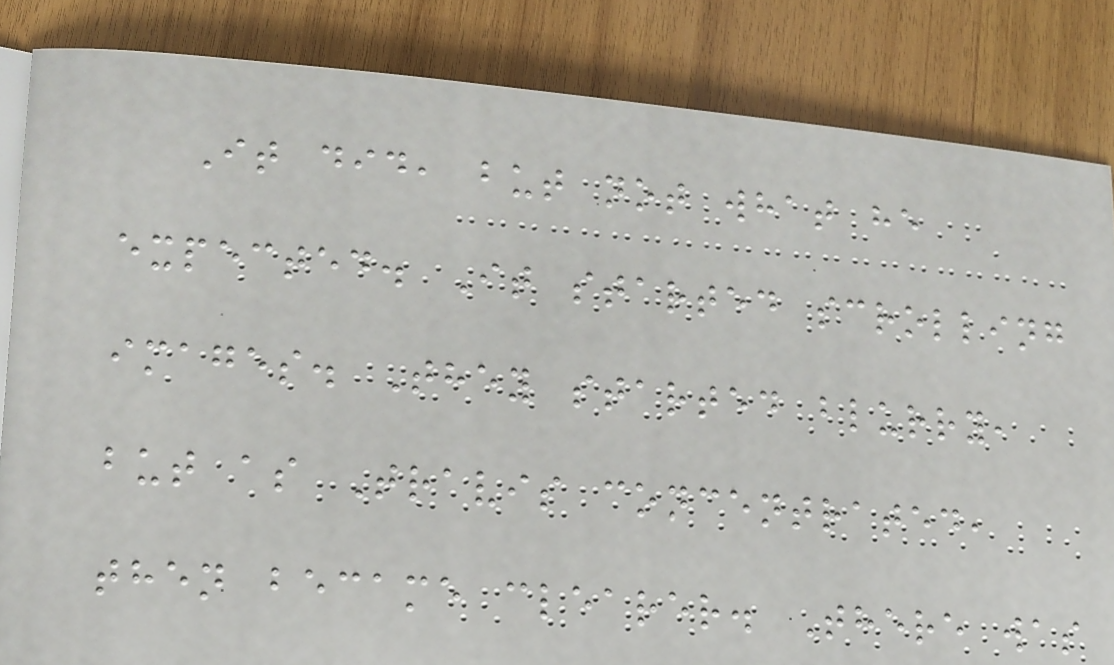It did, but not what he
expected. It started scrolling
images. They started blurry,
but as Travis concentrated,
then became clearer. There was
